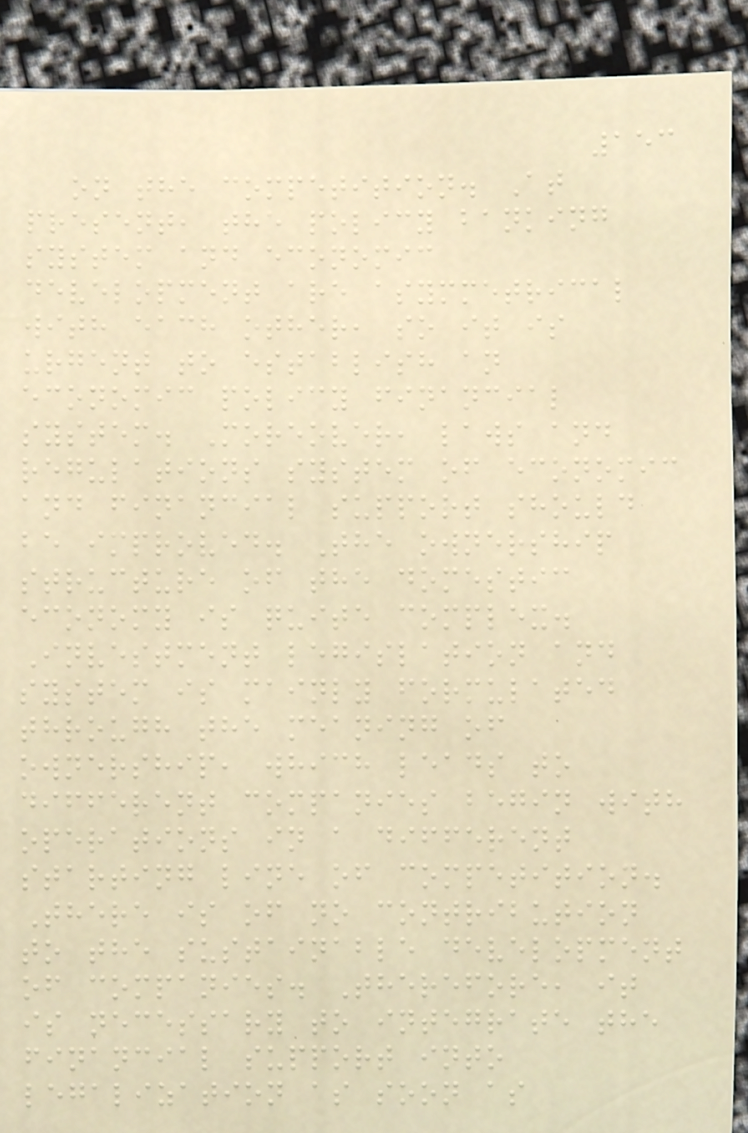153
on the competition. At
present, the policy banking
system and economic
development are asymmetrical
with each other, so it is
urgent to establish an
economic policy financial
system. Moreover, laws and
regulations system of economic
and financial support should
be improved. The ownership
structure of the domestic
economy is quite complex.
Investment legislation and
system is mainly formulated
through the meaning of
ownership, which leads to
different companies begin with
operations in a different
starting line of competition.
There is of no contribution
to the sustainable development
of companies. Therefore, it
is necessary to integrate the
financial support into
legalization as soon as
